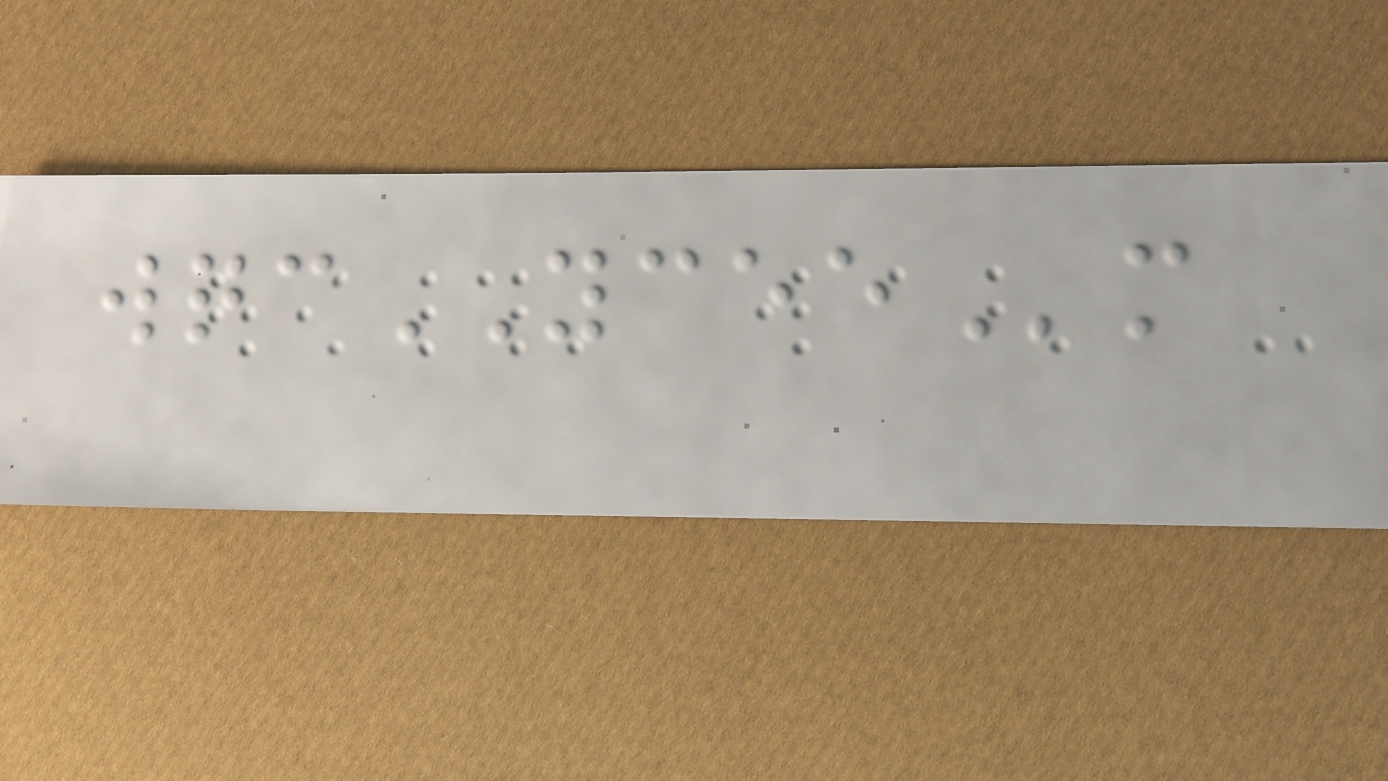wqcYCEEm
